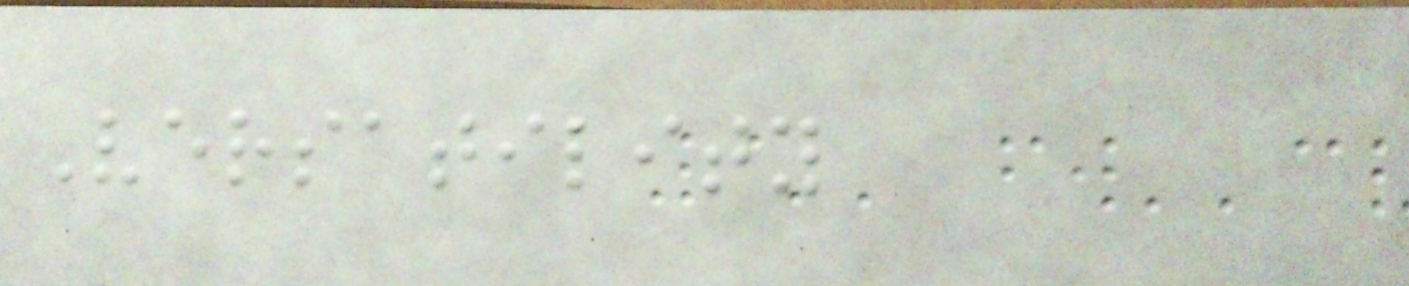Versatility
